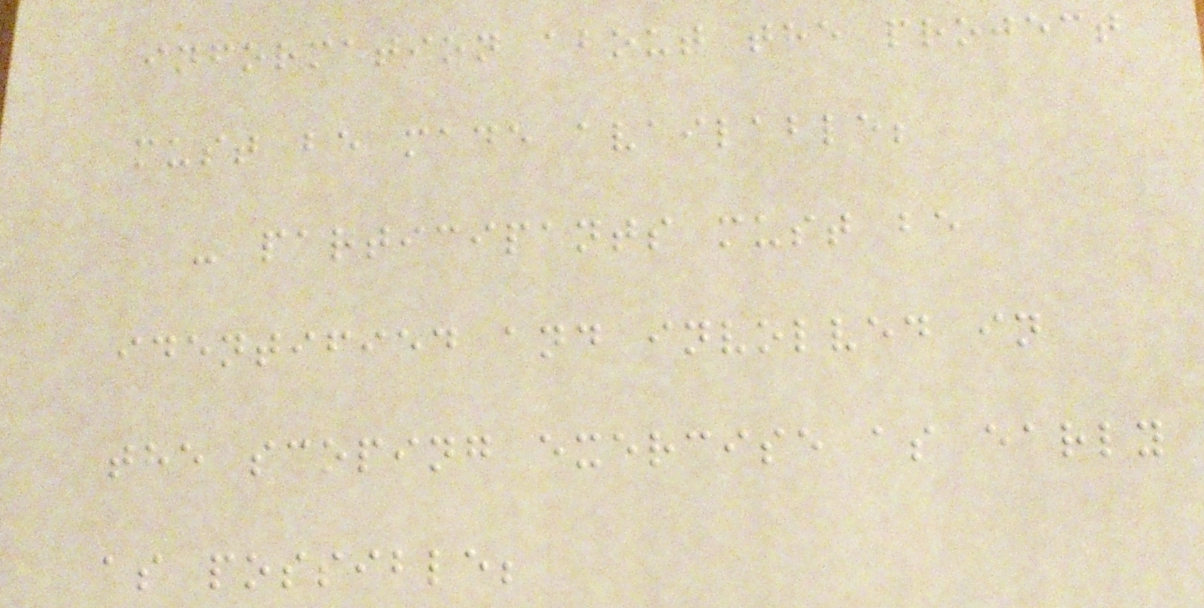information about the project
must be made available;
- participants must be
identified and involved in
the scoping exercise as early
as possible;
